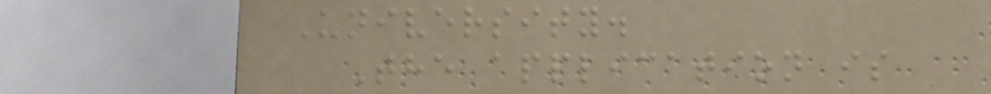University.
The application is
